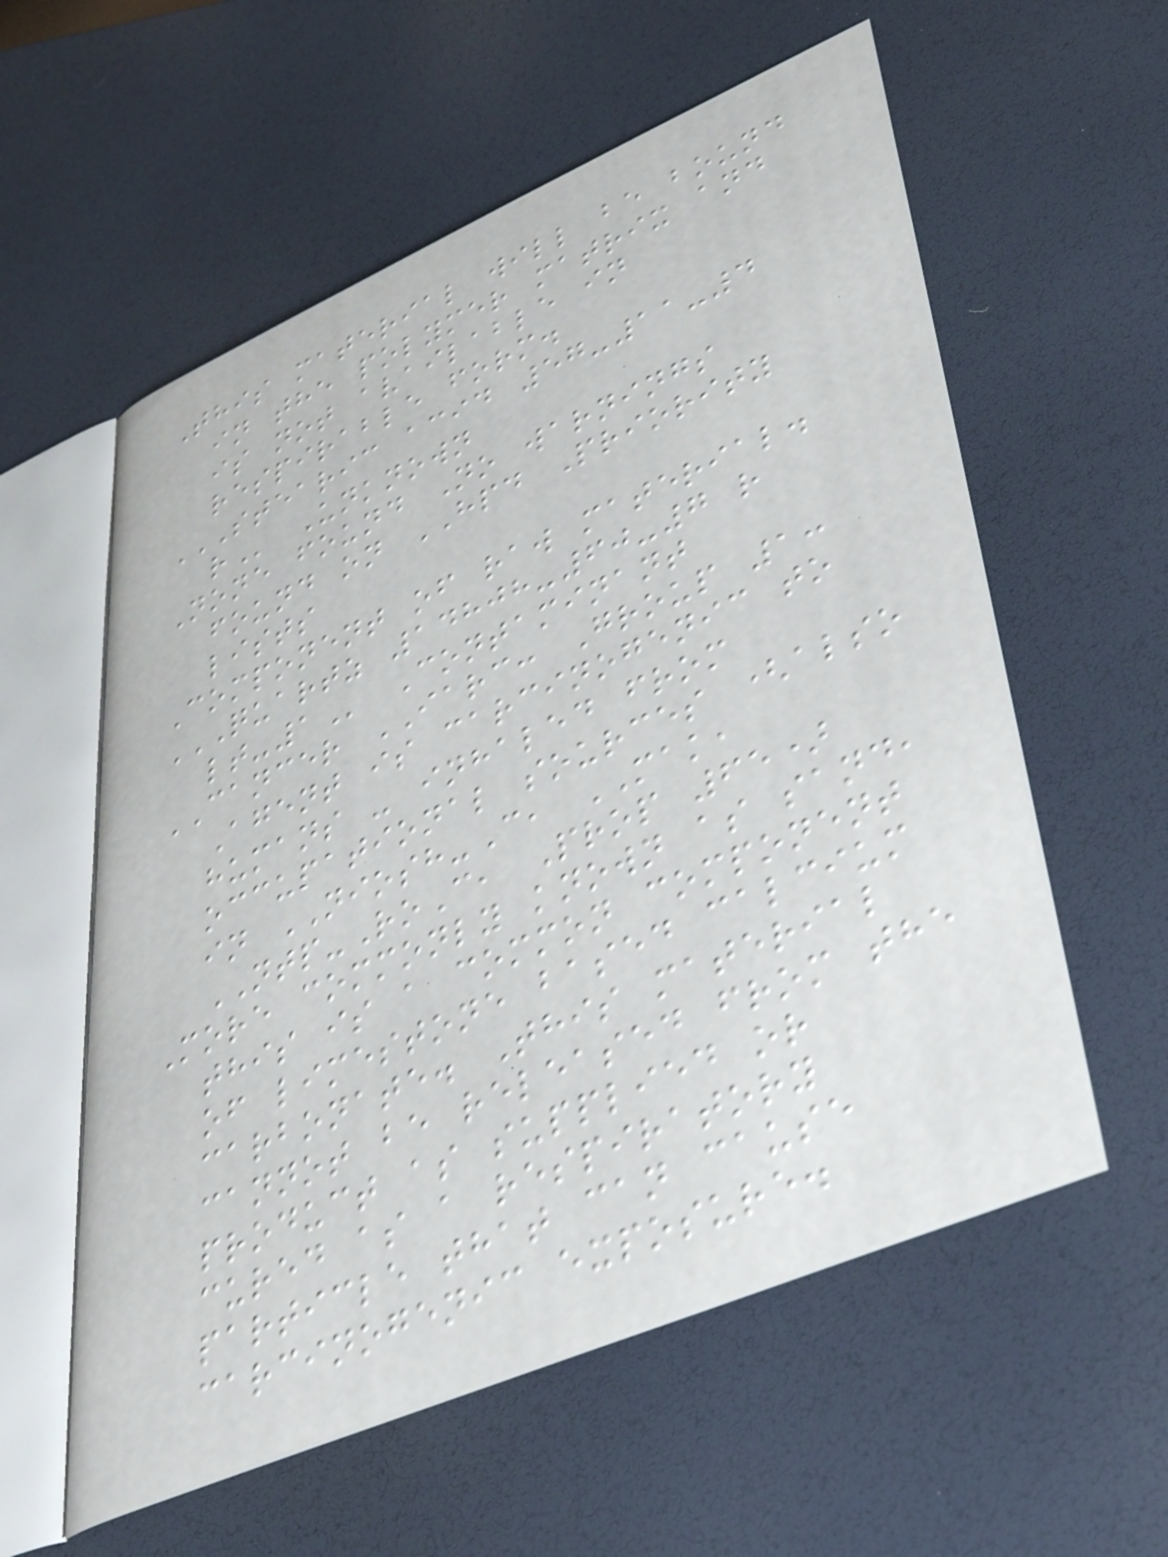This material will be bound
in the polymer matrix and
is not available in
respirable form.
STEARIC ACID 57-11-4
R Unknown
None found No warnings
found on HPD Priority
lists
Component of raw material.
QUARTZ 14808-60-7 R
LT-1 Contaminant
CANCER IARC: Group 1:
Agent is carcinogenic to
humans - inhaled from
occupational sources (also
in NIOSH-C, MAK,
NTP-RoC, Prop 65)
More commonly known as sand,
this is a common component
of limestone based calcium
carbonate. This material
cannot be released from the
product as supplied or
cured as a respiratory
particle that can cause
carcinogenic exposure.
